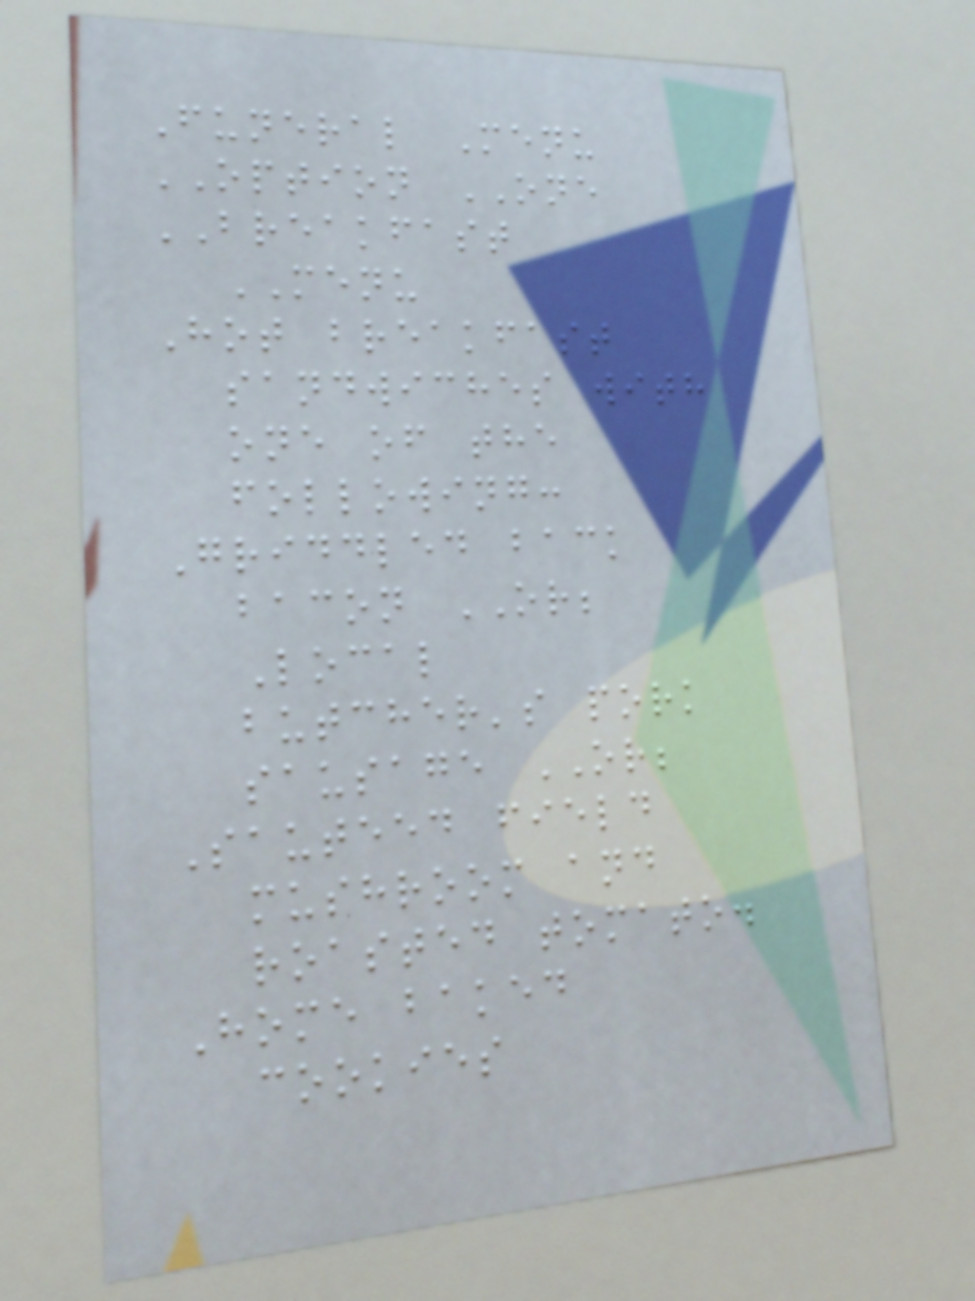Funeral Menu
OPTION ONE
BREAKFAST
MENU
Hot breakfast
sandwiches with
one of the
following:
Griddled back
bacon OR;
Local
butcher's pork
sausage OR;
Sauteed field
mushroom and
roasted tomato.
Home baked
cookies
